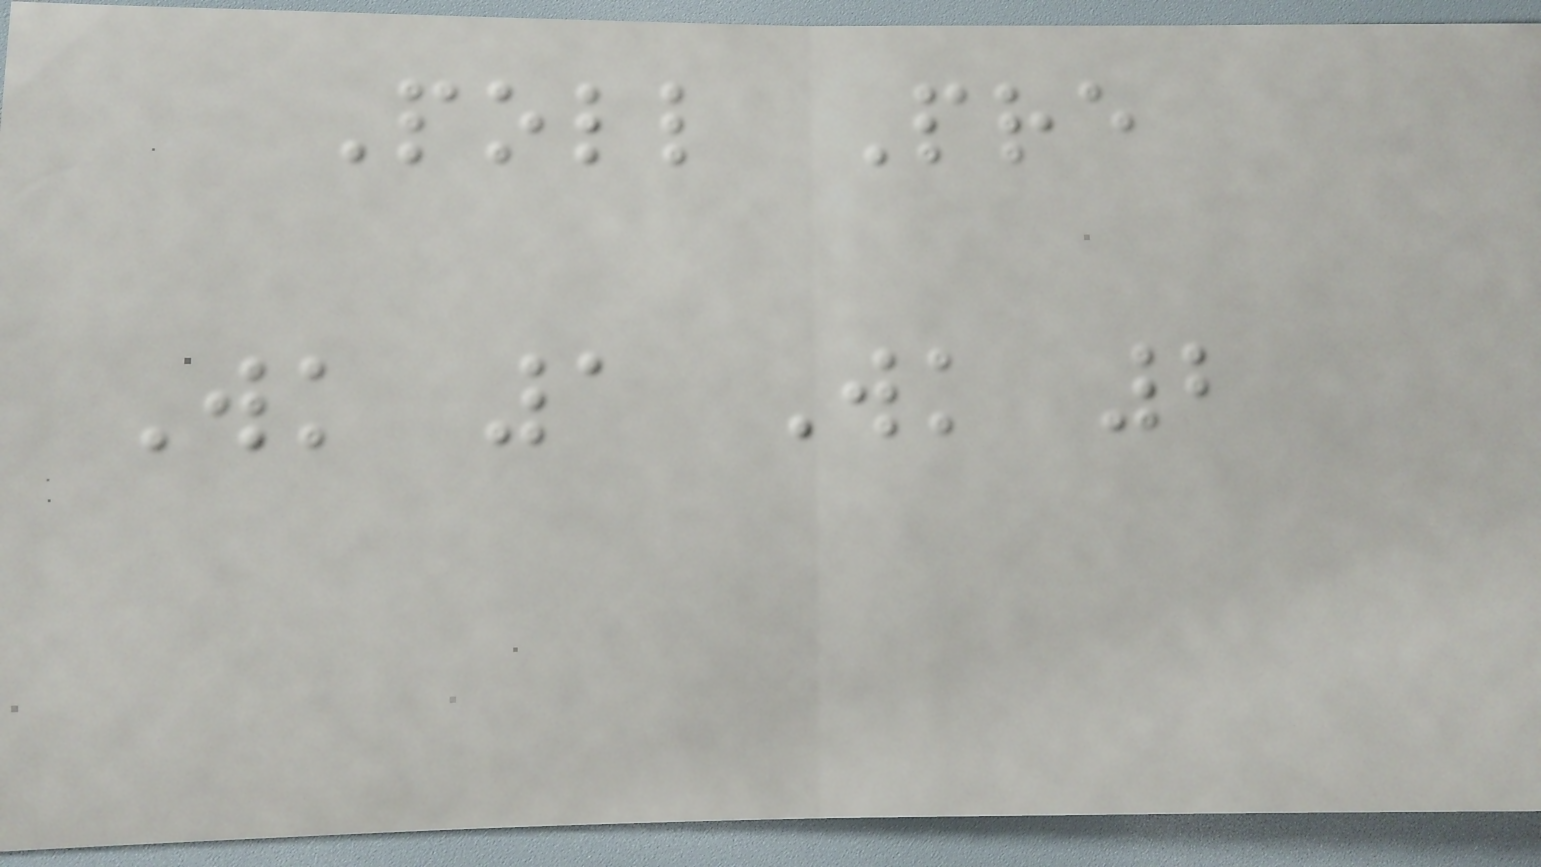Poll Pre
Wk 1 Wk 2
